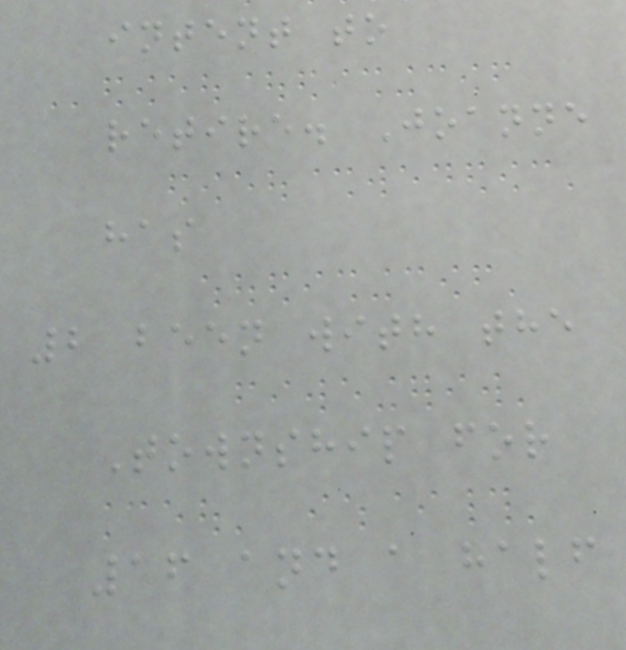intent to
retire. Joanne
has
2 been with the
Township for
16 and a half
